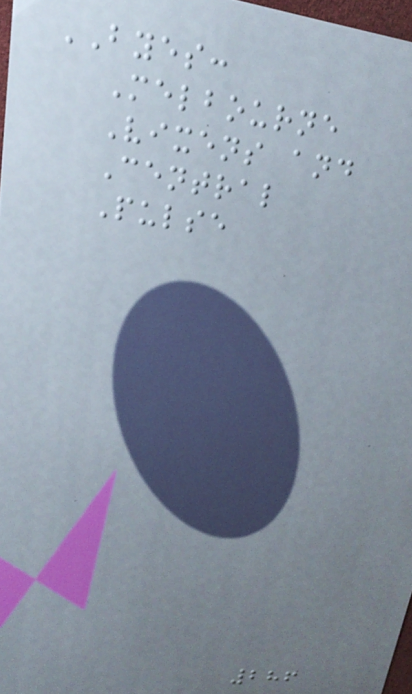BYES:
Melbourne
Vixens and
Central
Pulse
286
